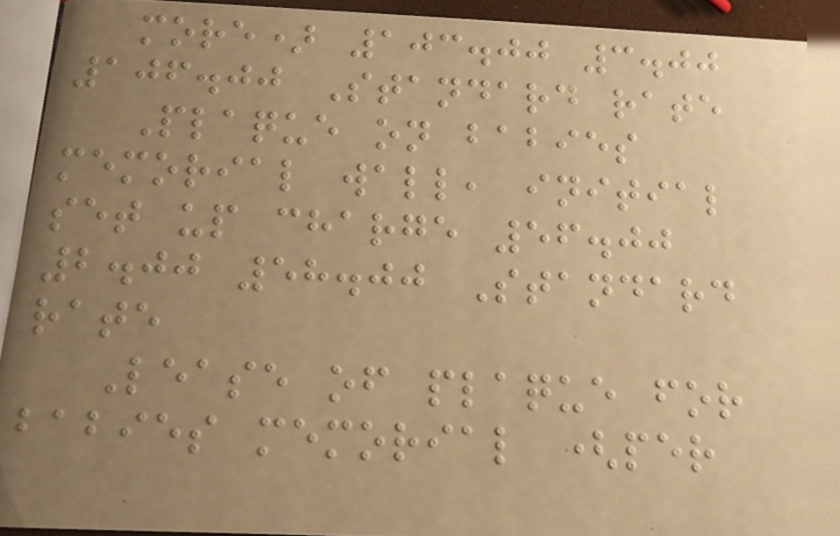more) 103.00 3.00
106.00 Standard rate
Plaque on babies
memorial wall, initial
set up charge 56.00
2.00 58.00 Standard
rate
Lease of plaque for
babies memorial (per
